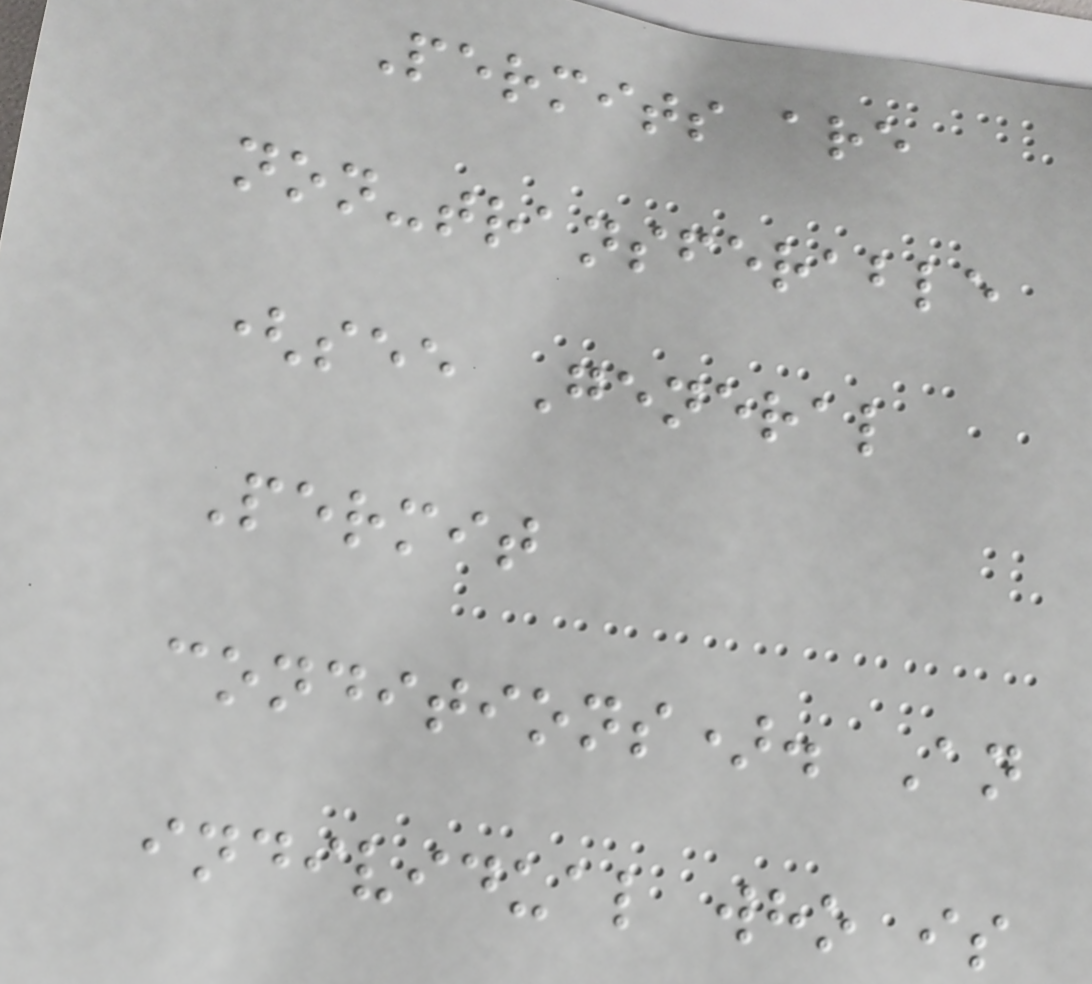Permits are
non-transferable
(see General
Permit
conditions). An
individual who is
